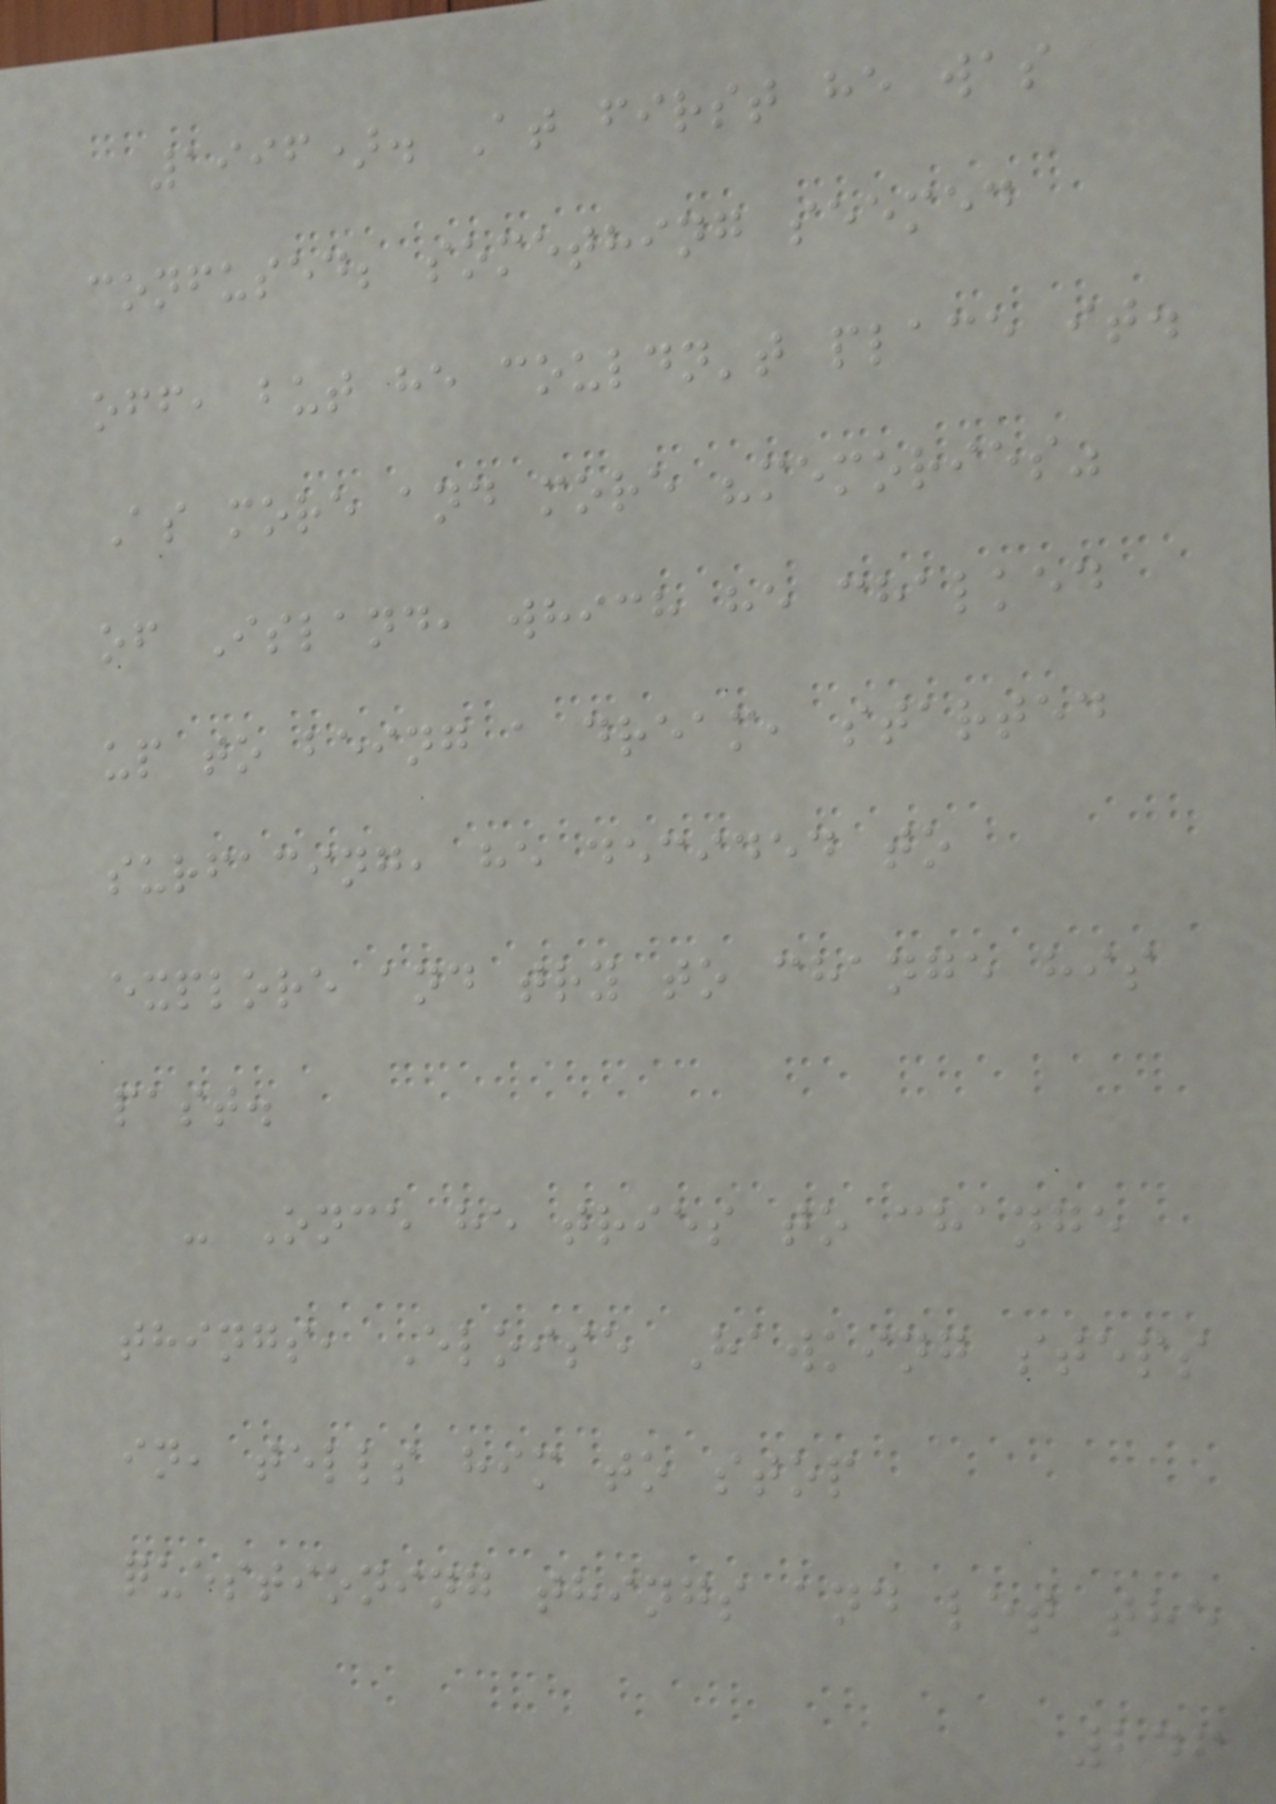1996). At first he was
confused; something seemed
off, but he couldn't place it.
As more and more "memories"
of Island, which he chalked
up to being a dream, started
surfacing, he decided to
explore and try to change his
past.
- Once he tries to change
things, Eloise Hawking steps
in, tells him to stop
questioning things and let the
246
